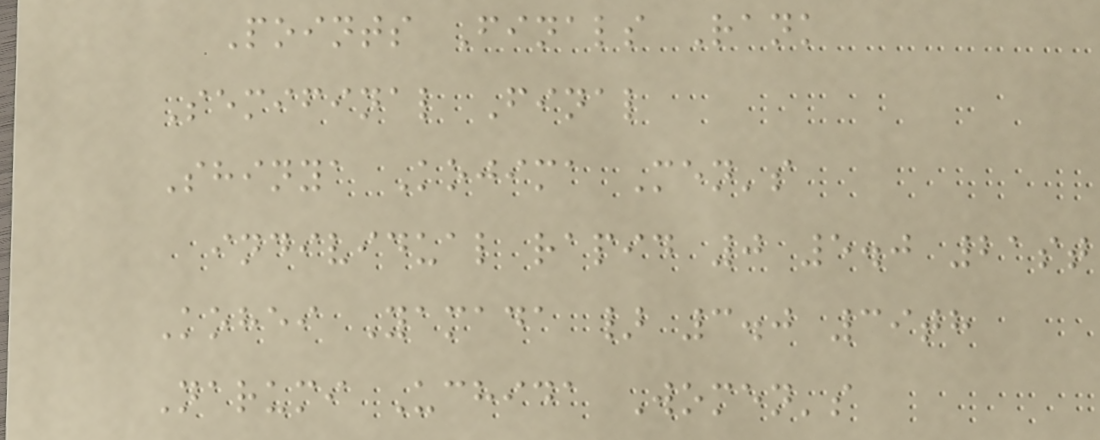Points Finals Rank
Semifinal Final
Shinya Kojima Men's
individual rapid 0 5.0 21st
Kohei Yamada } 3.0 39th
Narumi Uchida Women's
